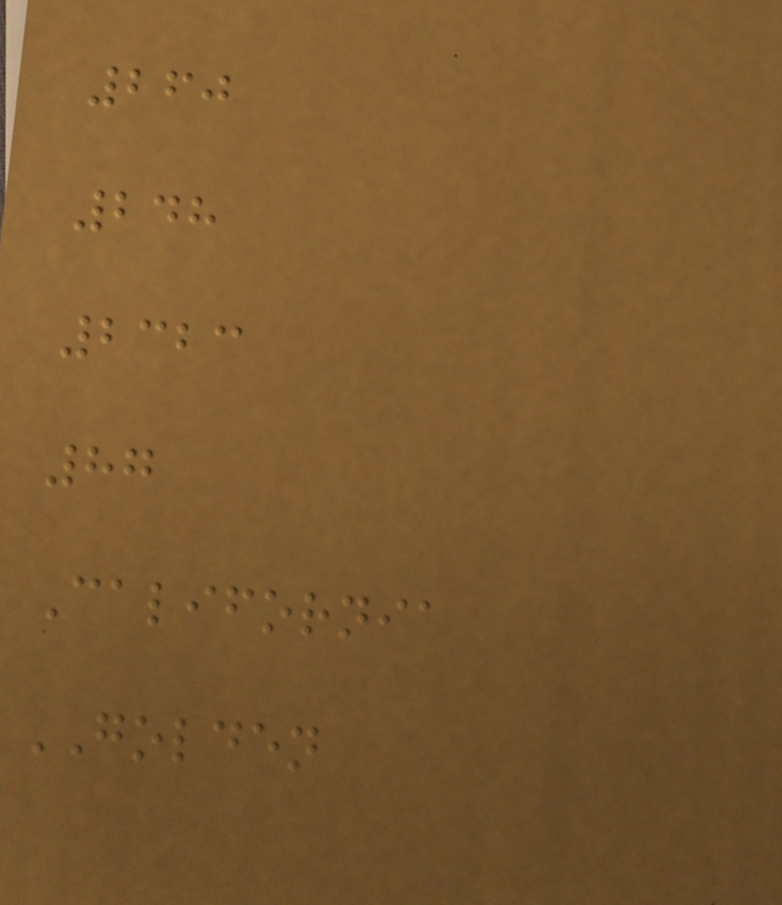260
248
2323
87
California
GOLDEN
